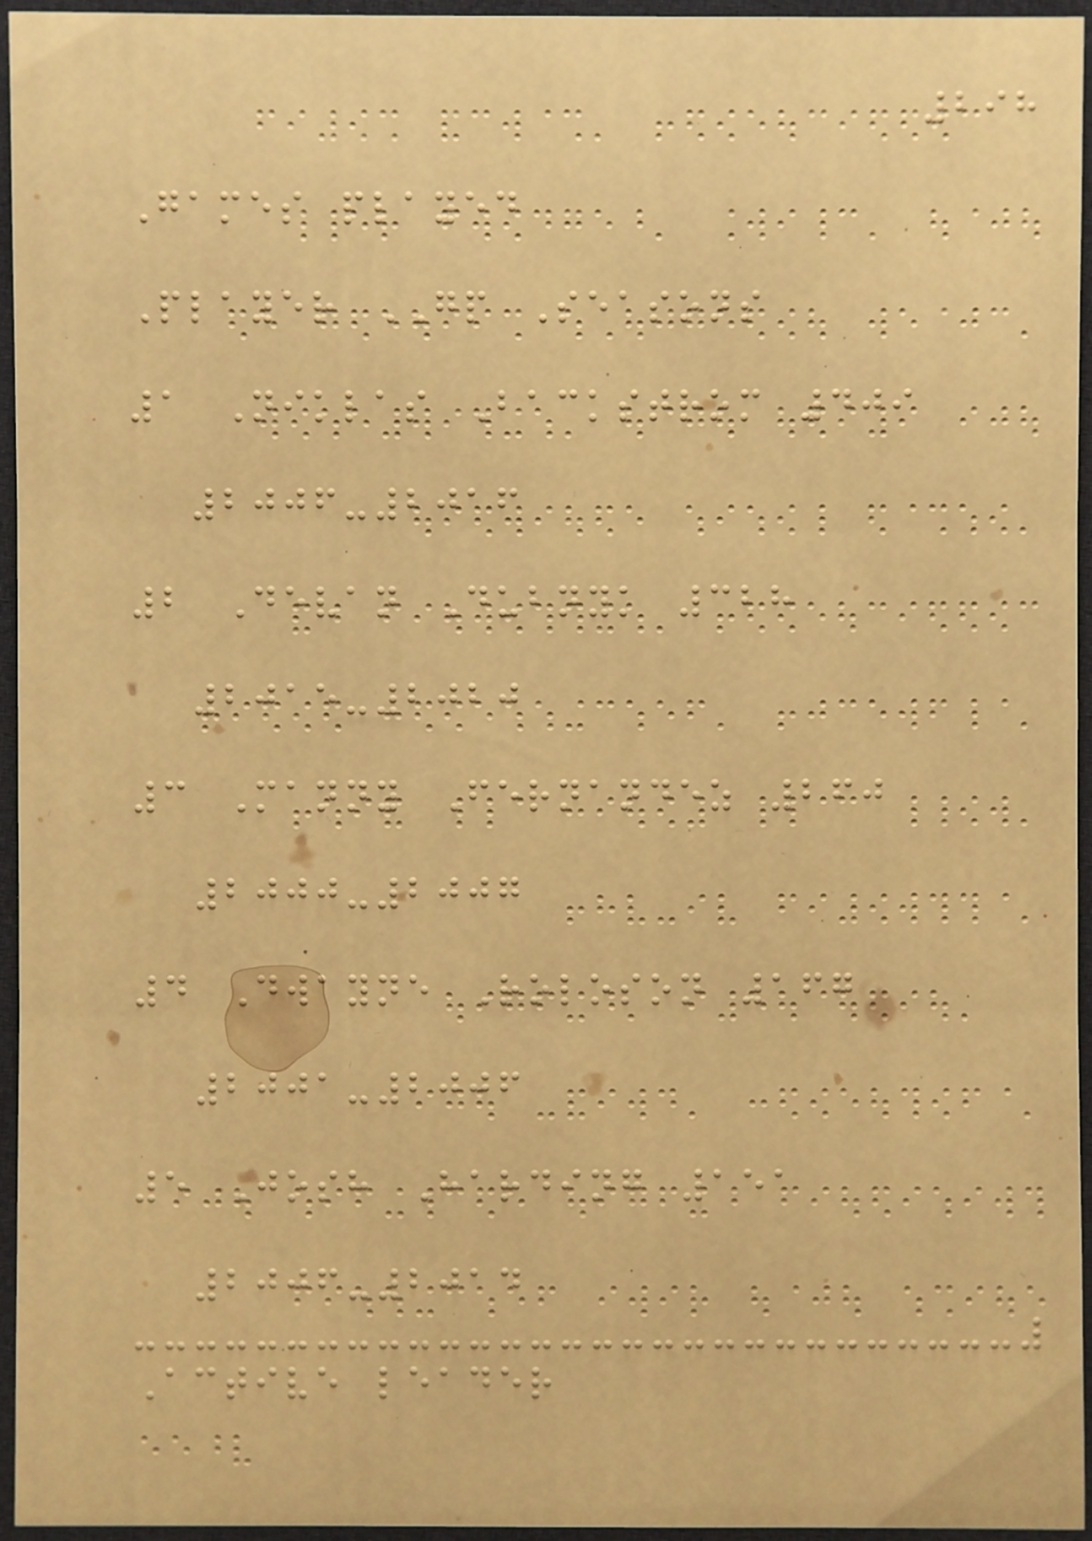298
Games played
Player GP Seasons
1 Niklas Backstrom 409
2006-2016
2 Devan Dubnyk 328
2015-2020
3 Manny Fernandez 260
2000-2007
4 Dwayne Roloson 167
2001-2006
5 Josh Harding 151
2006-2014
Active leader
